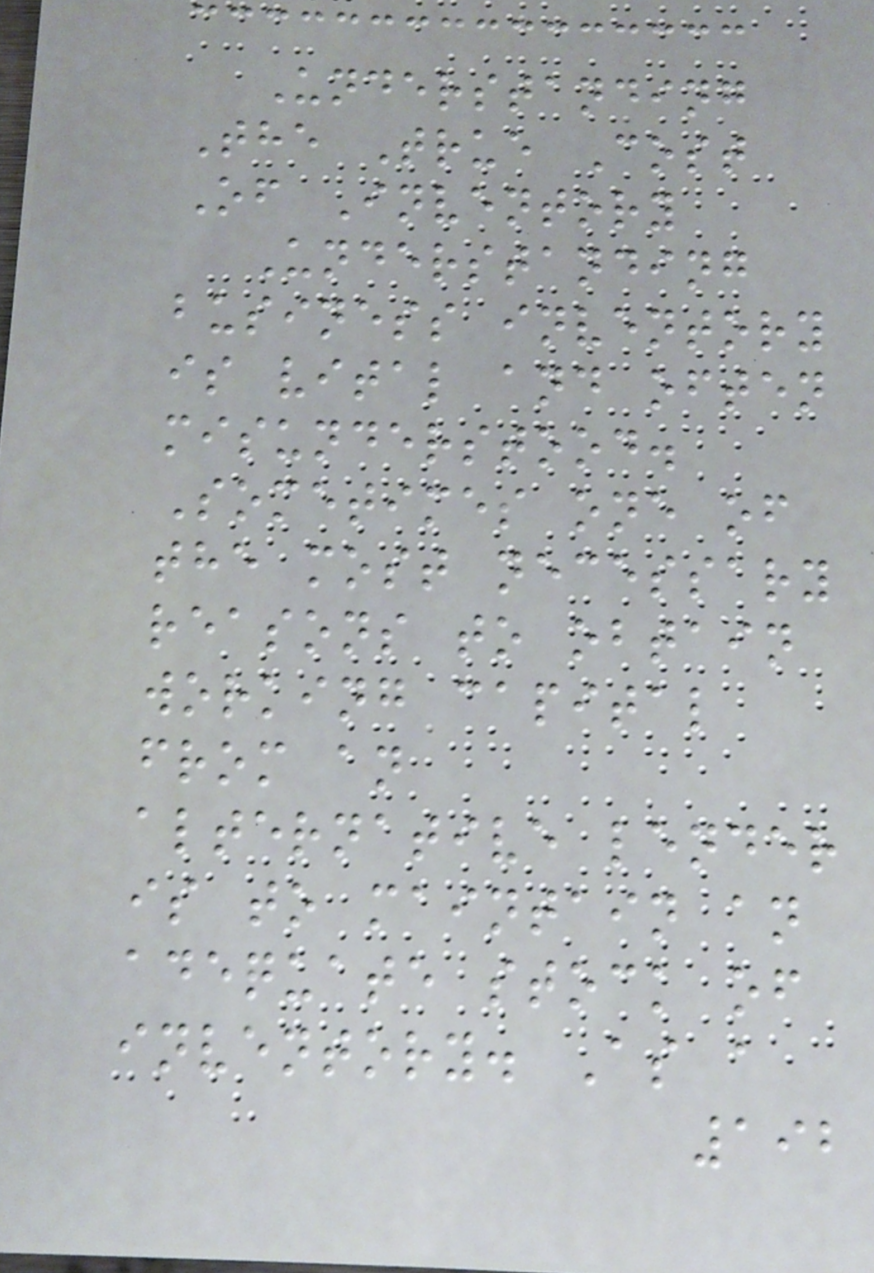Understanding
The True Cost
Of Inventory
Understanding
business inventory
is vital and often
misunderstood.
Sometimes one of
the most necessary
reasons to obtain
working capital
from an
alternative lender
is to maintain an
adequate stock of
inventory. As a
192
